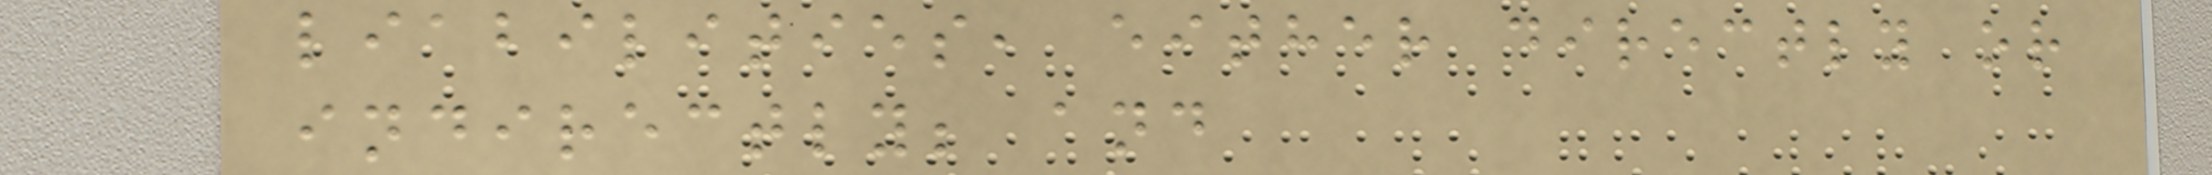liabilities, either directly or
indirectly; and
